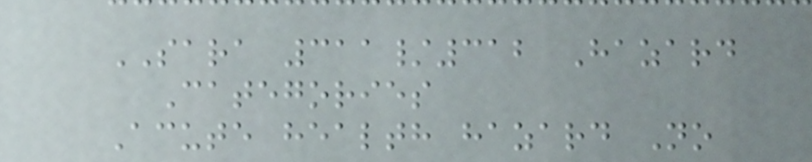SARA 311/312 Hazard
Categories
Acute health hazard No
